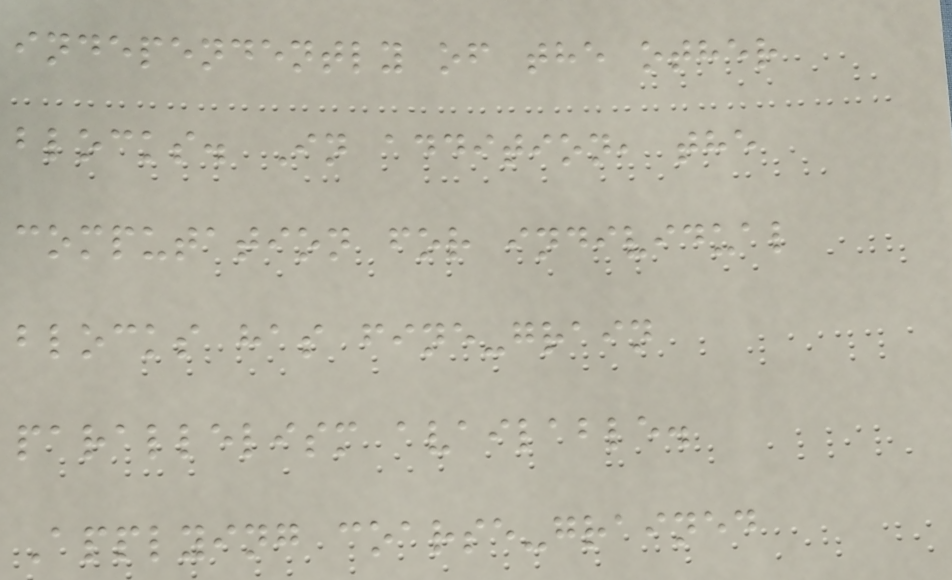independently of the other
blocks. In addition, the
computation for individual
blocks has fine-grain
parallelism available.
Applying coarse-grained
